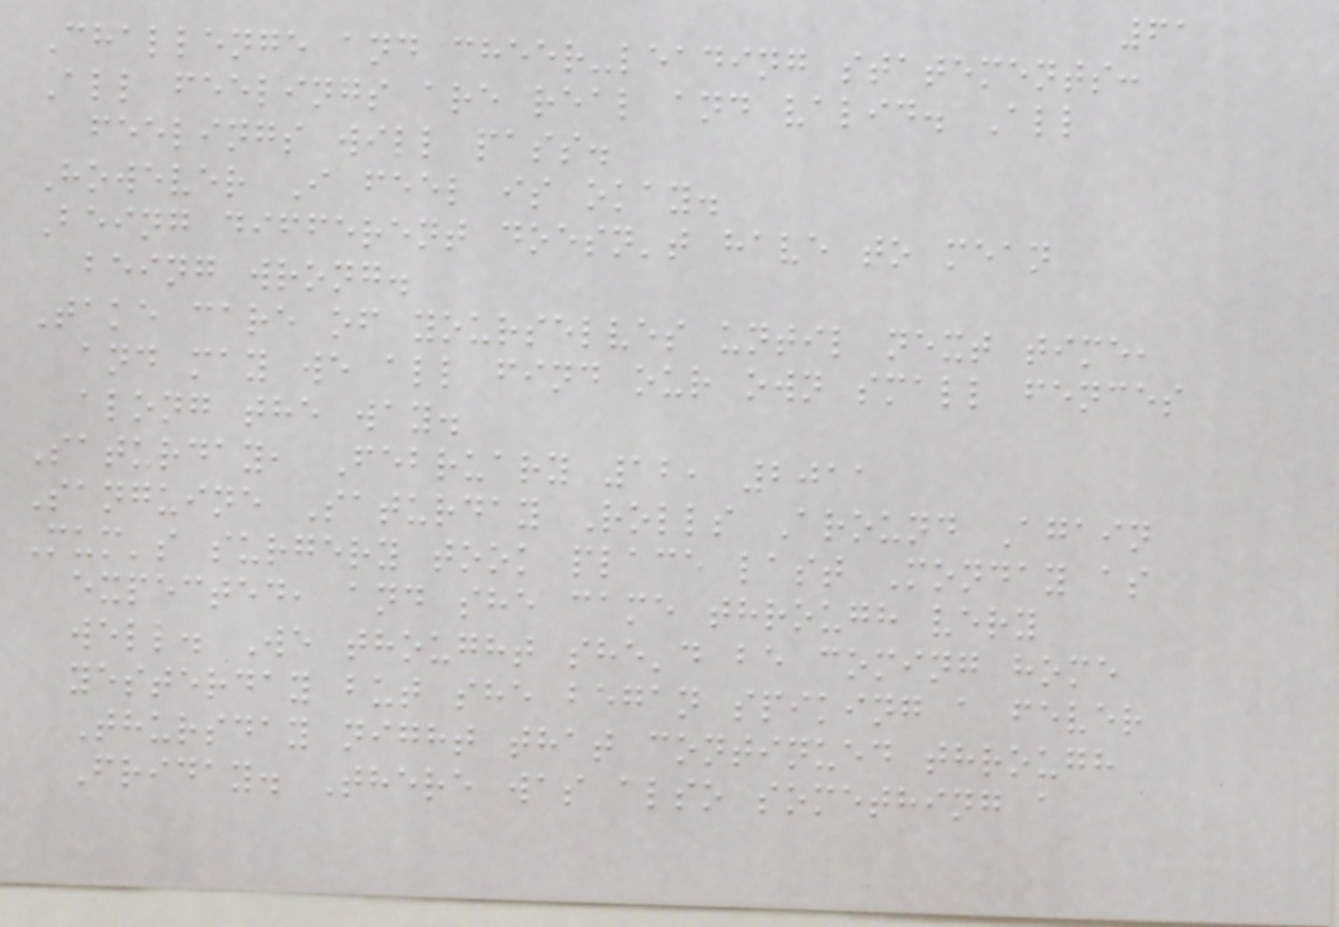61
Challenge and cheer-leading statements:
All feelings are real and valid. All
feelings will pass.
However I feel is okay.
Being different doesn't have to mean
being wrong.
Take care of yourselves until next time,
and may we all find our own small fences
along the way.
Saturday, February 12, 2011
Sanguine Saturday Rolls Around Again
Mum's surgery took place last Monday as
expected, and she came through very
well. We thought she'd be coming home
yesterday but she began spiking a fever
Thursday night that continued through
Friday. There was also something a
